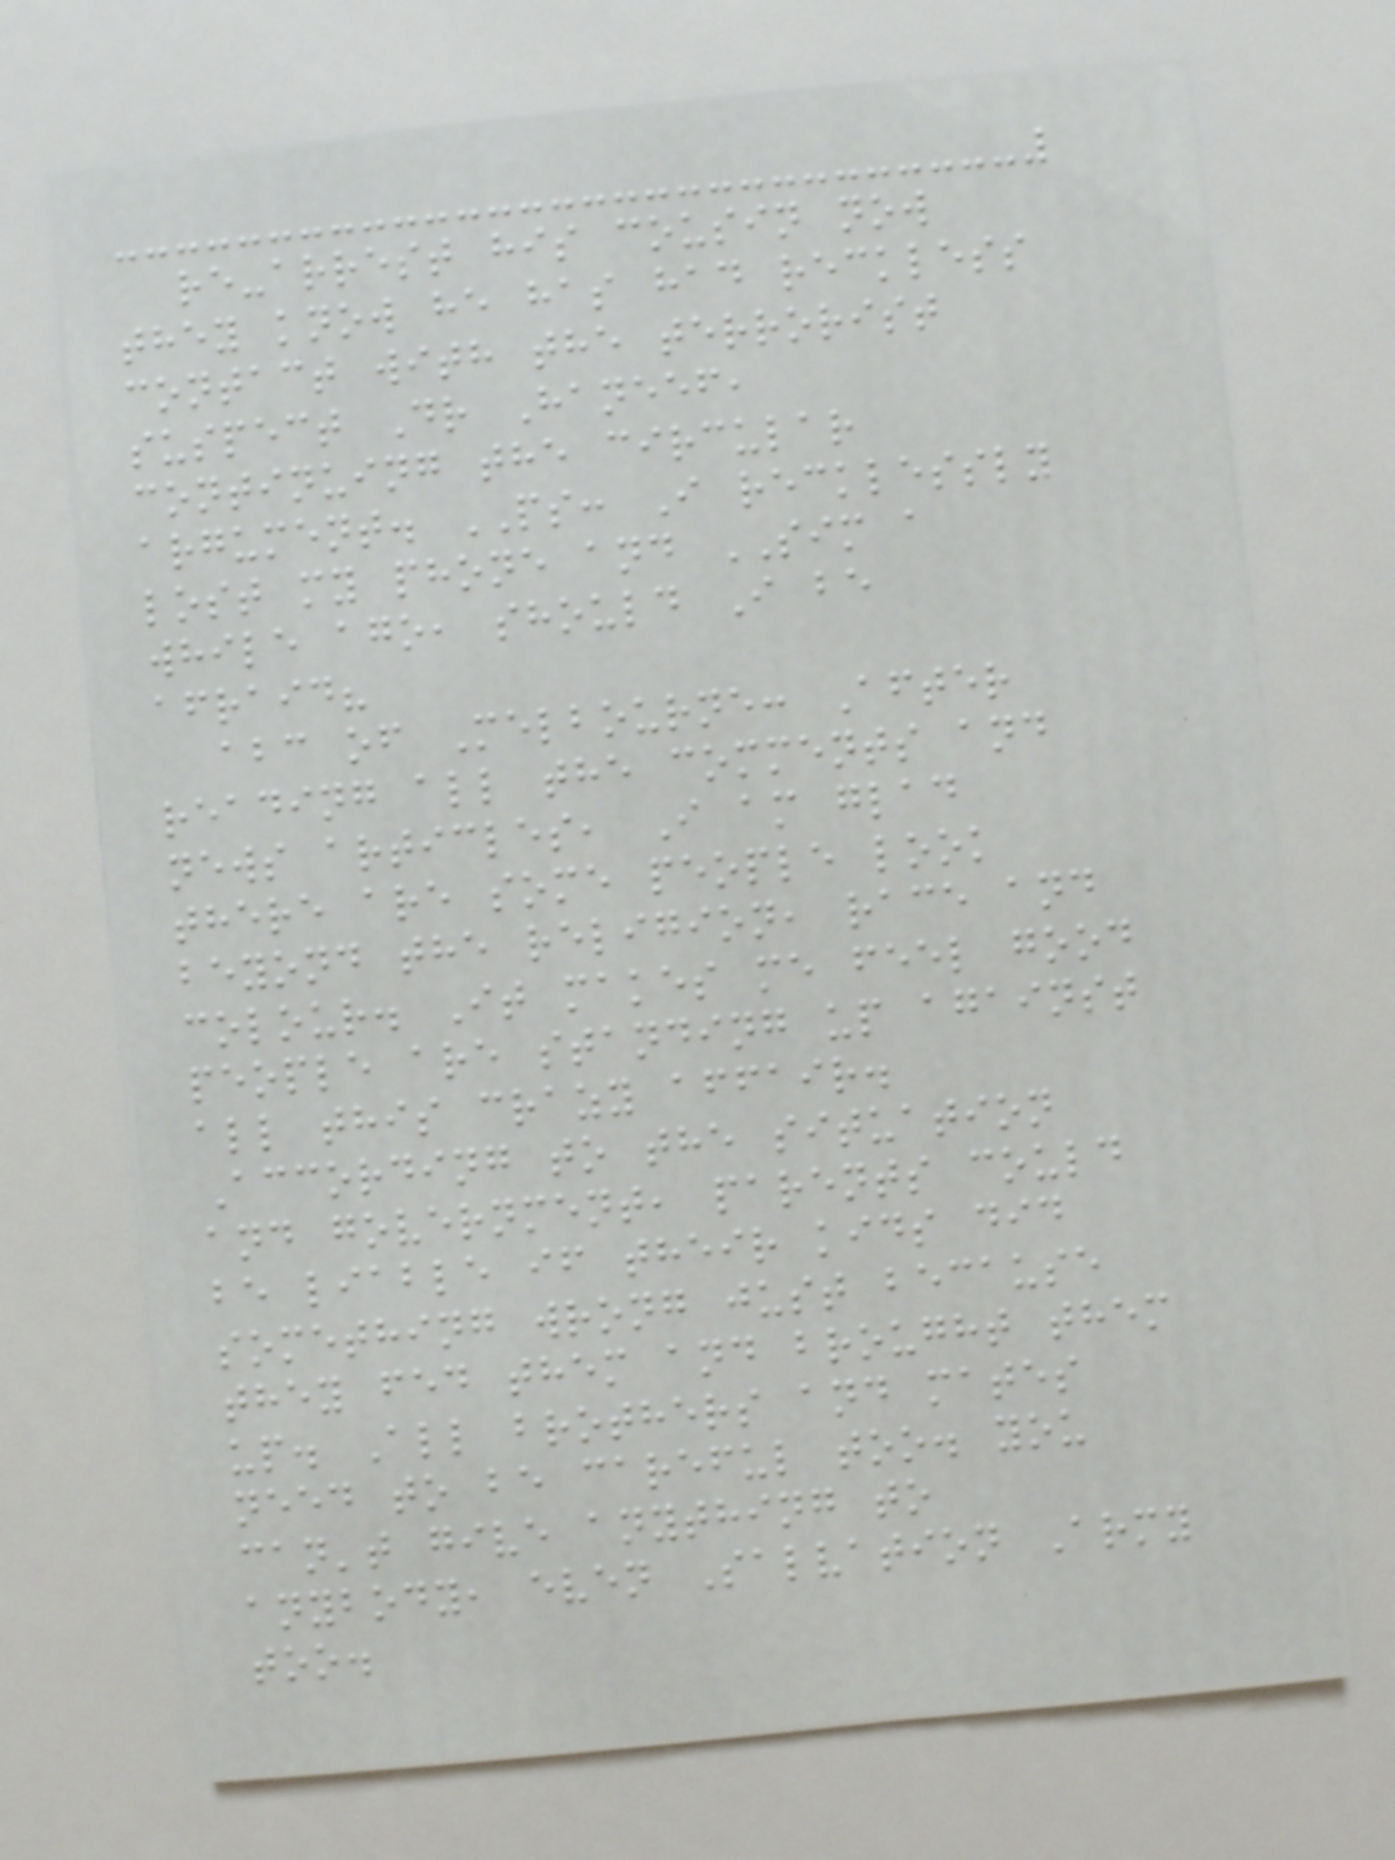re-arrest his cousin now
they know he has had reckless
contact with the terrorist
suspect Dr Haneef,
continuing the circular
argument. PS: I recklessly
lost my phone and SIM a
while ago, should I be
afraid?
abc of Melbourne: After
reading all the comments and
news articles, I am glad
there are some people look
beyond the religion, race and
colour. It makes me feel good
people are standing up against
all this crazy affair.
According to the situation
and government, parents could
be liable if their kids did
something wrong just because
they fed them and brought them
up. All brothers and mates
need to be careful too. you
can't give anything to
anybody, even Salvation Army
too.
